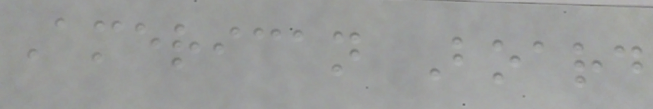American Board
